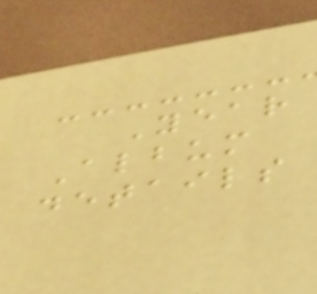Year
Album
details
